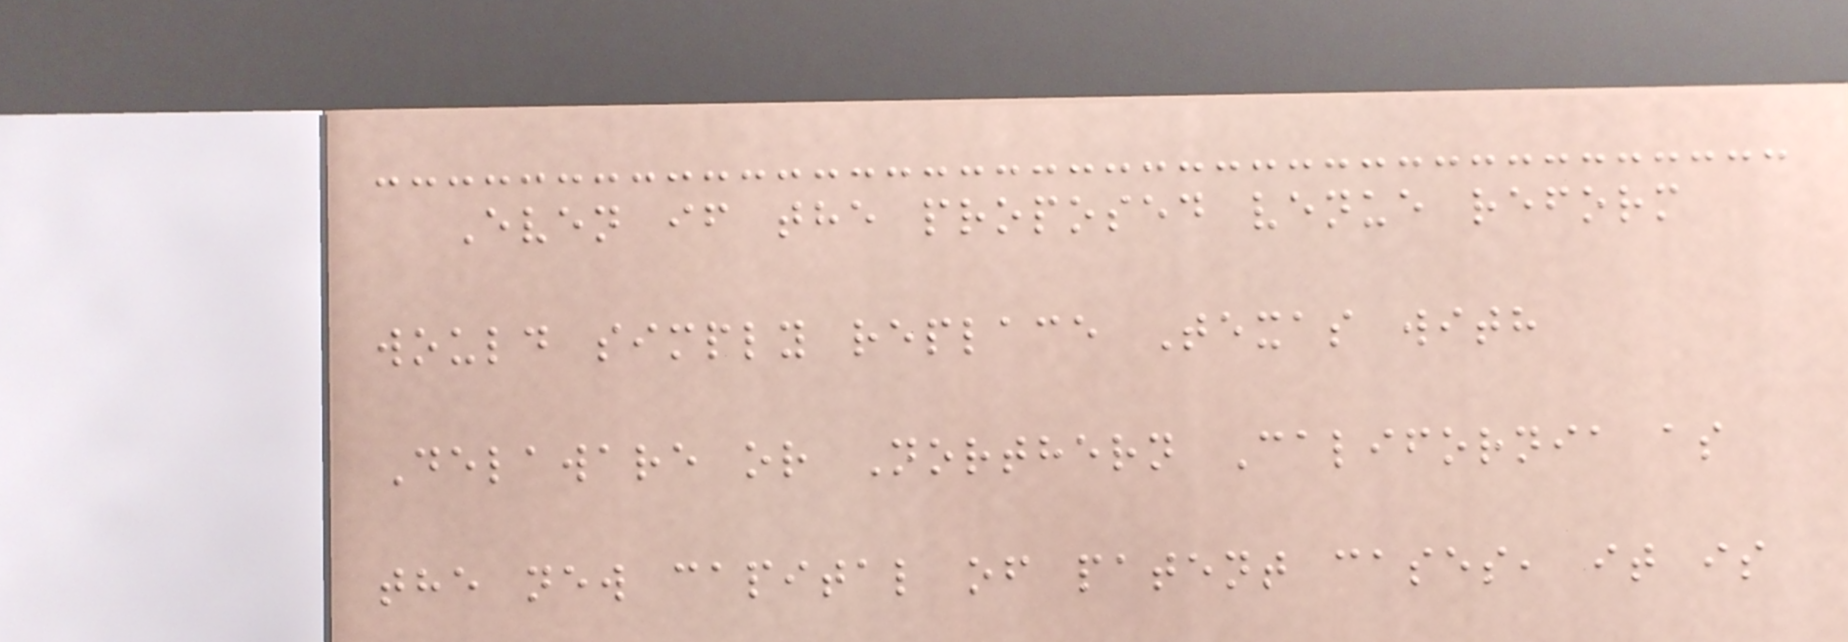Even if the proposed venue reform
would simply replace Texas with
Delaware or Northern California as
the new capital of patent cases, it is
